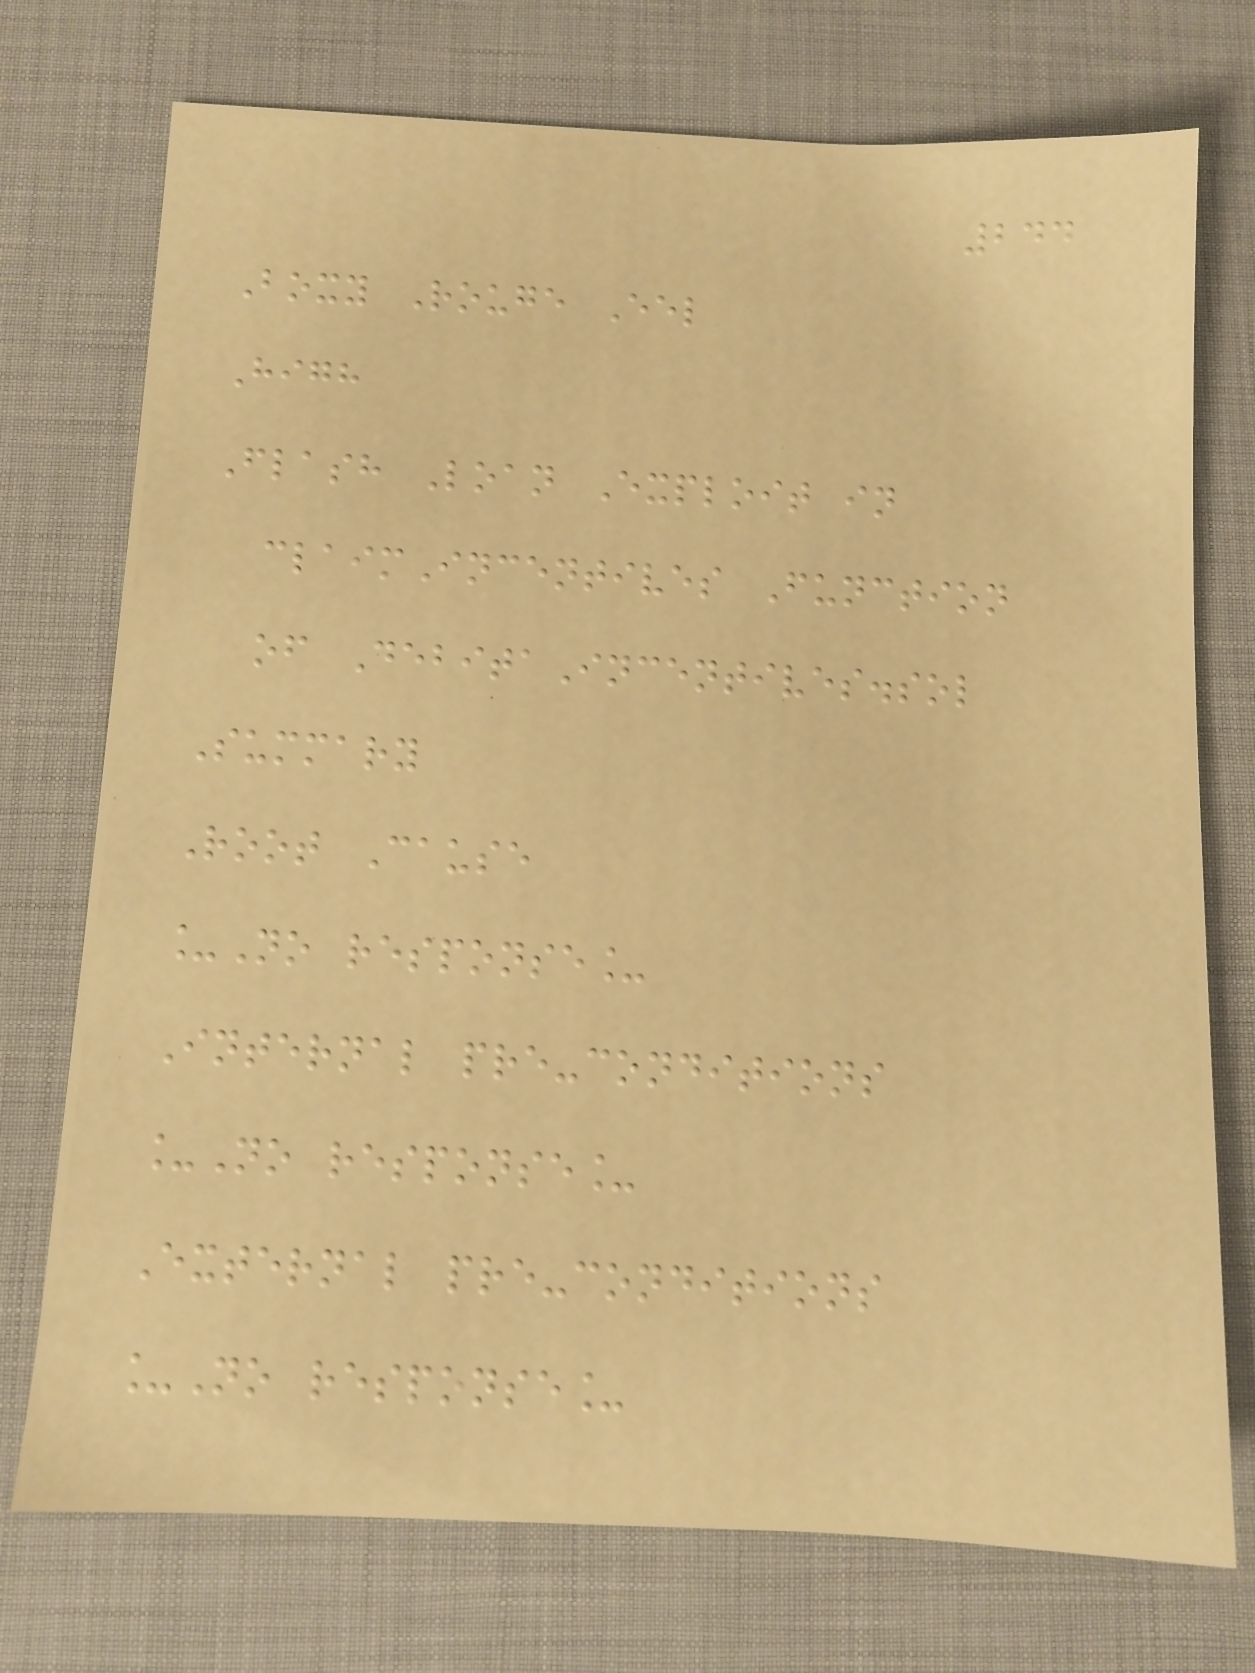244
Boxy Rouge Eel
High
Flash Loan Exploit in
claimIncentives Function
of DebitaIncentives.sol
Summary
Root Cause
_No response_
Internal pre-conditions
_No response_
External pre-conditions
_No response_
